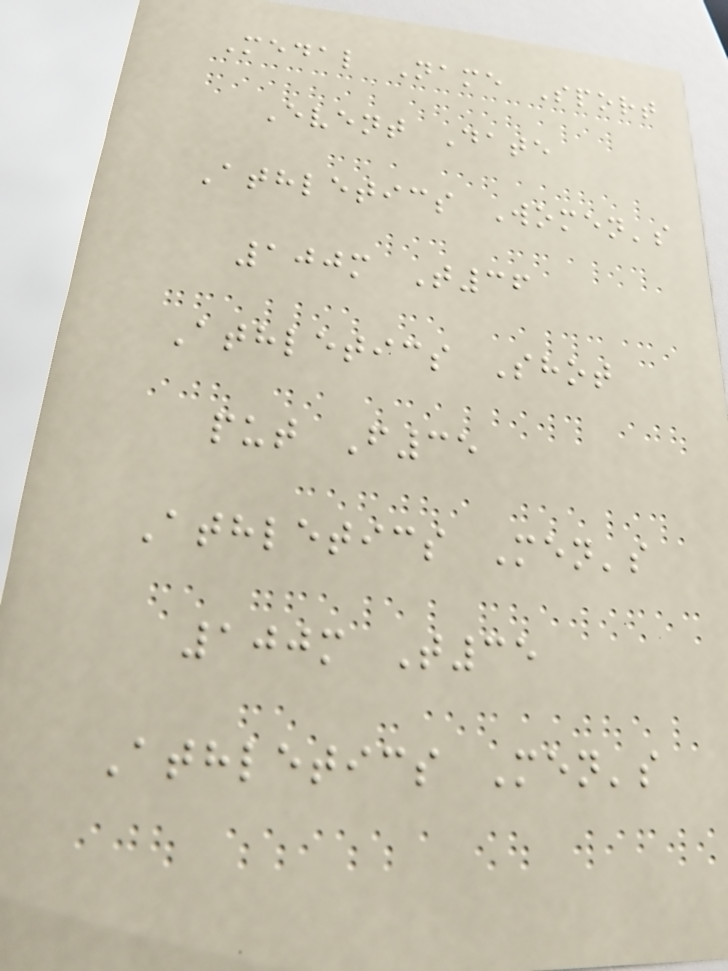Medal Name Sport
Event Date
Athletics Women's
100m T36
Athletics Shot
put F35
Athletics Men's
100m T35
Athletics Men's
